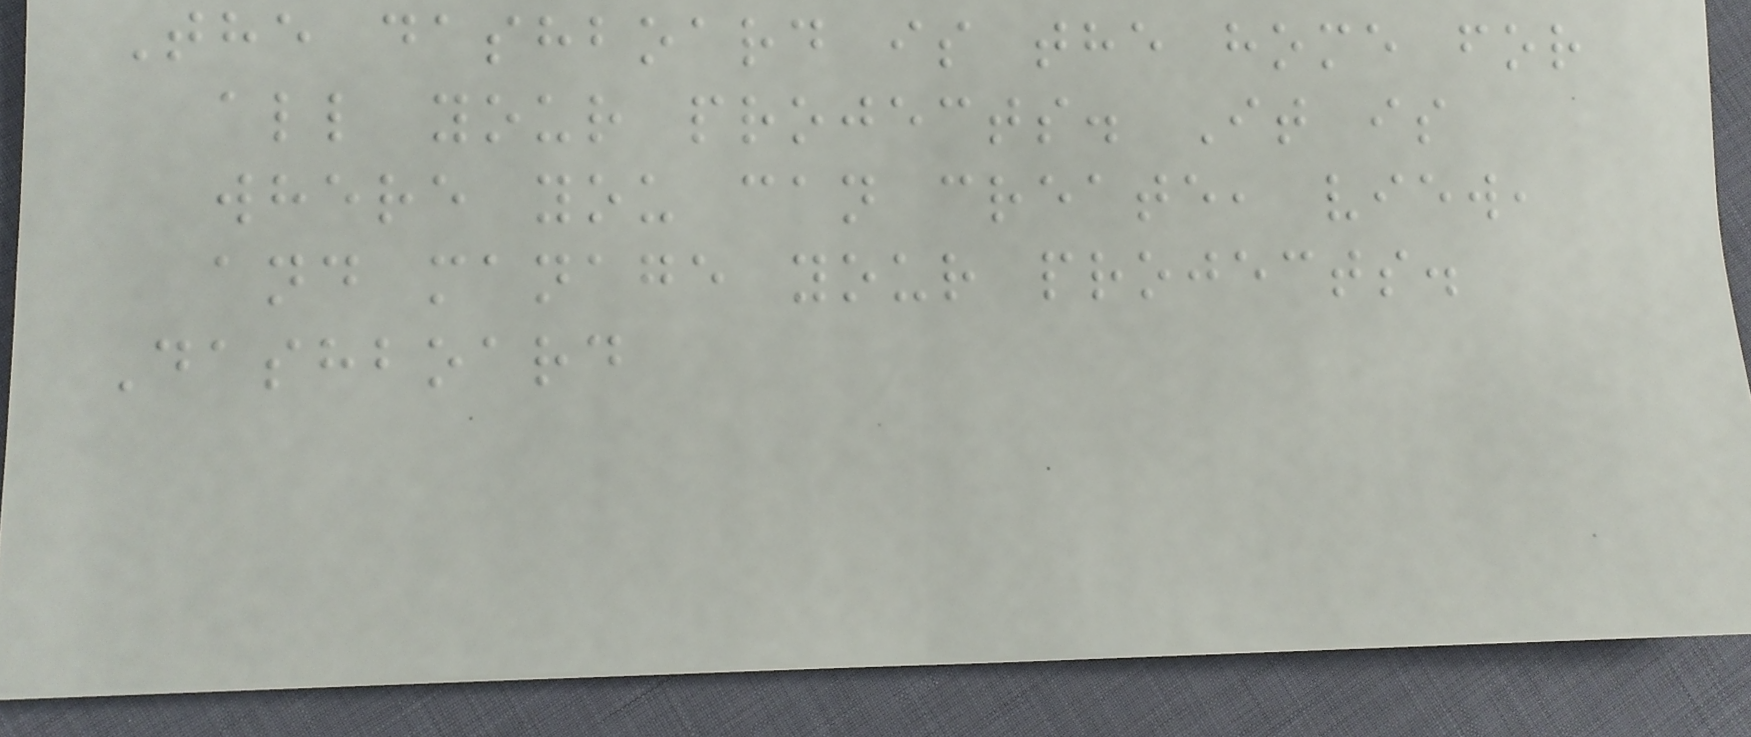The dashboard is the home for
all your projects. It is
where you can create, view,
and manage your projects.
Dashboard
